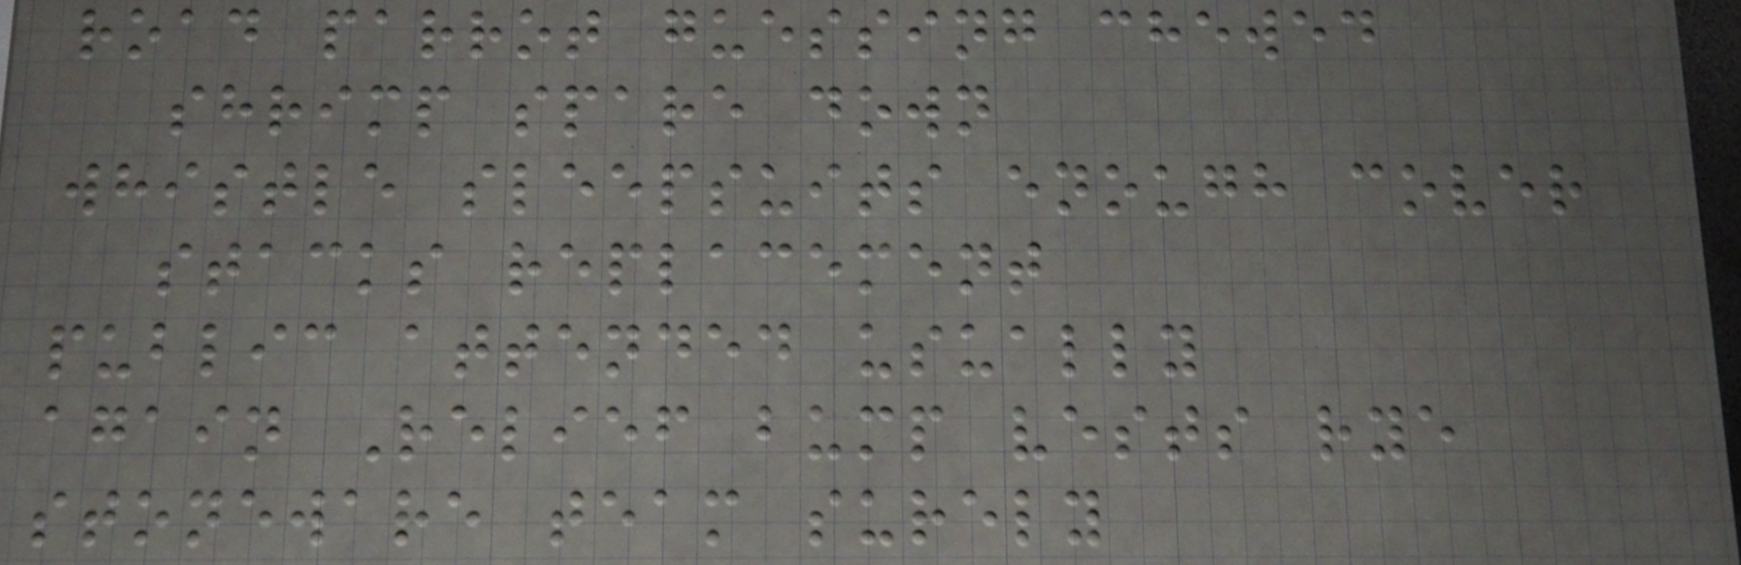road parrot guessing chewed
shrimp spare down
whistle sleepsuits enough cover
stacks replacement
public attended usually
again Relief bump vests rye
stoneware team surely
